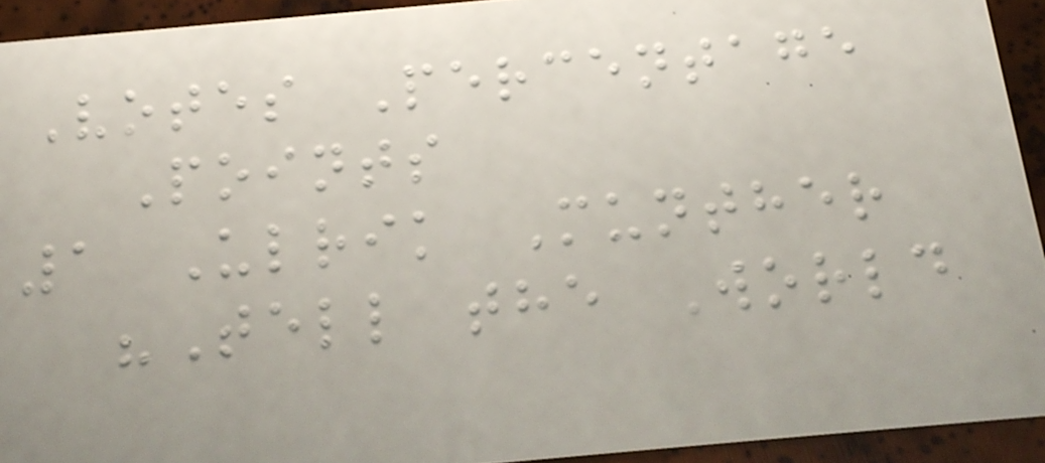Votes Percentage
Points
1 Ulrik Munther
"Tell the World
